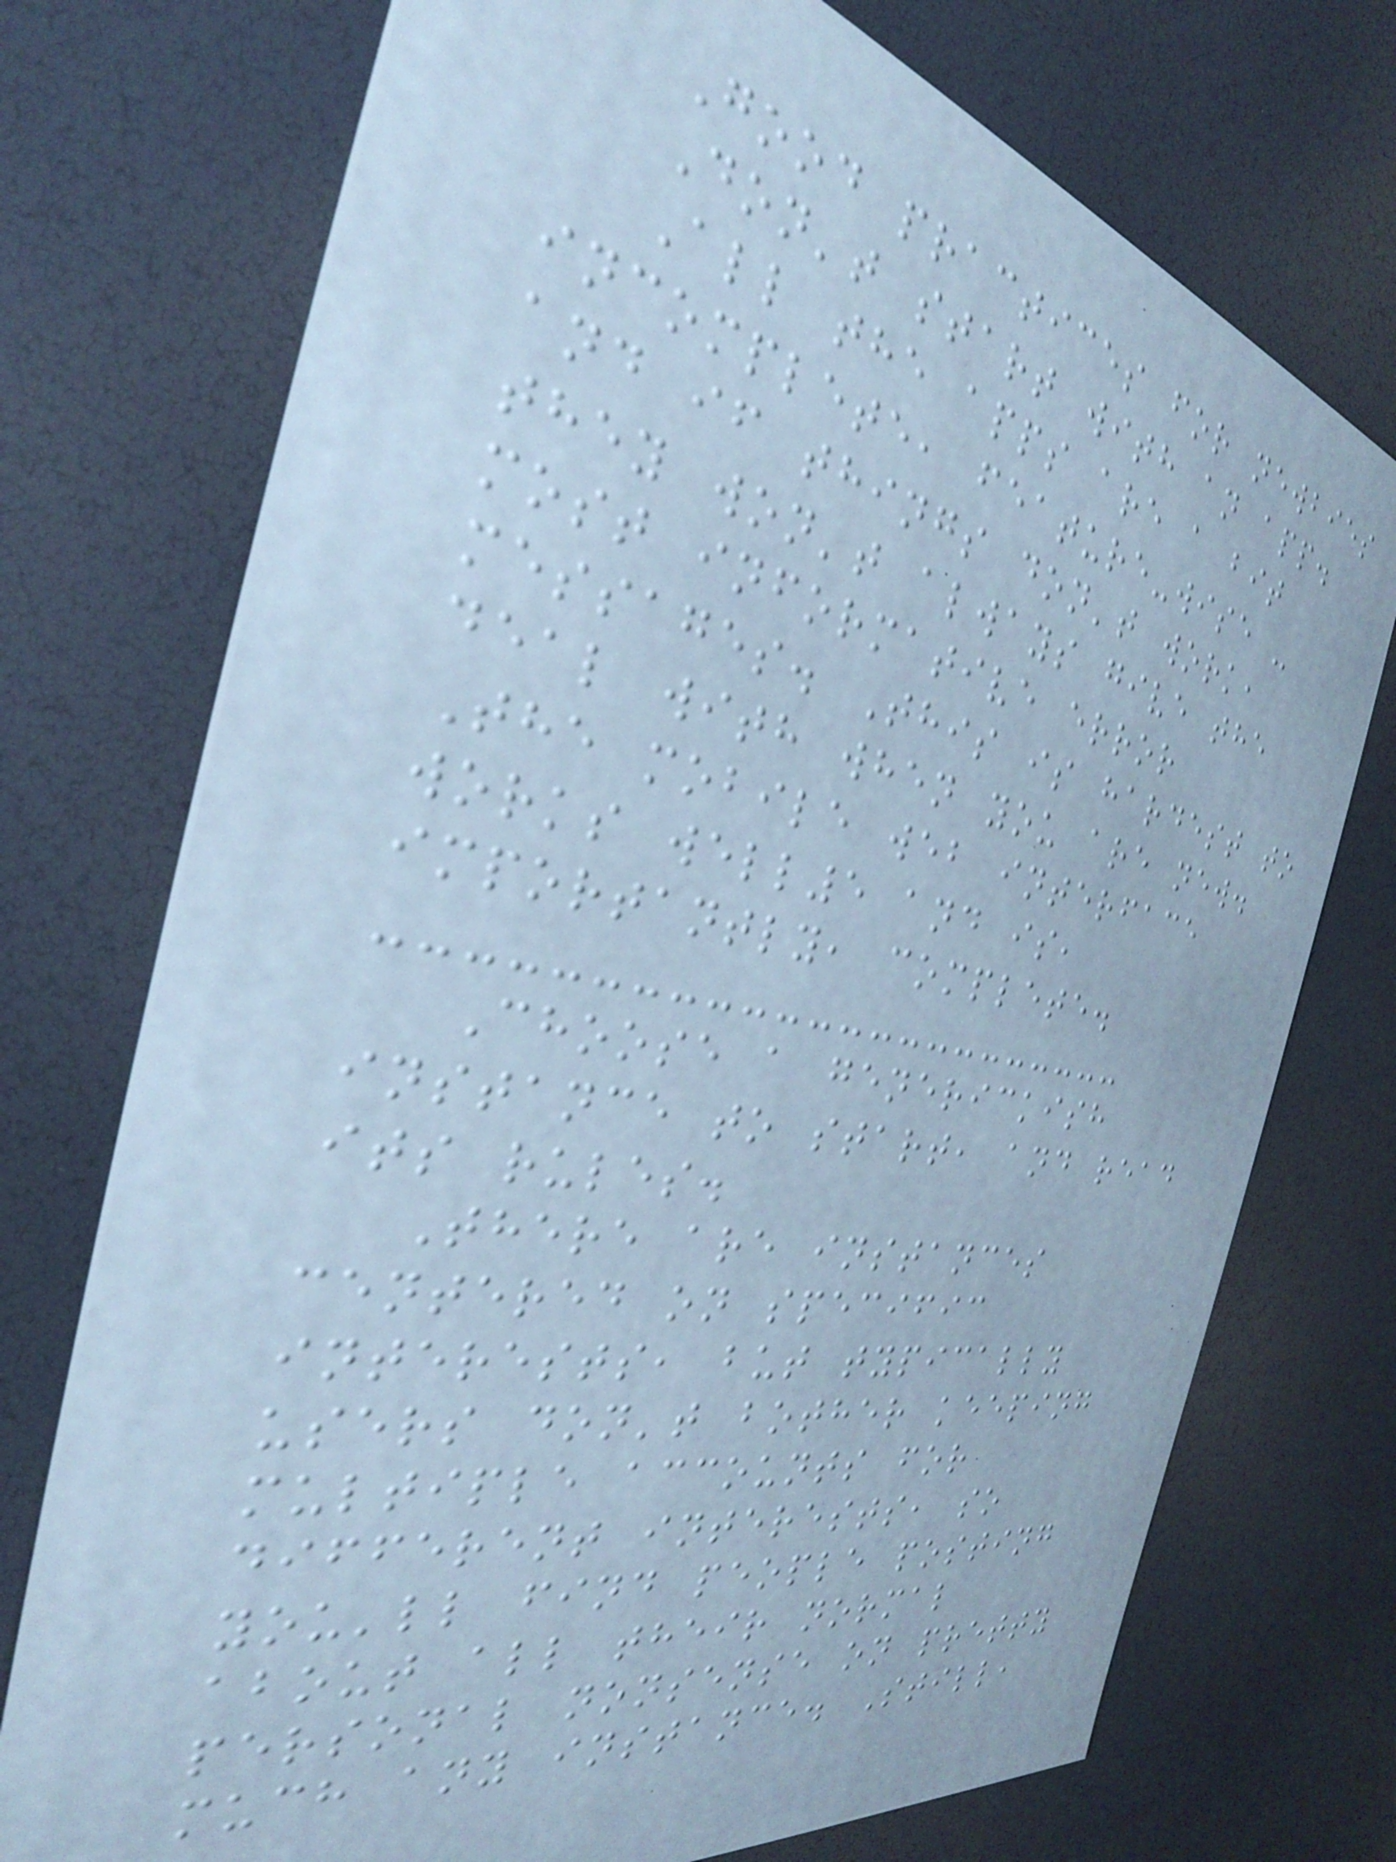Good practices for newbies
Don't start with an app.
All the apps are a bit
incomplete, feature-wise -
and if things don't work,
they won't always give the
most informative error
messages. This is hardest to
deal with when you are new.
The mobile web interface
works well5 and is,
importantly, complete.
Choose a generickish
instance to start, and read
its rules.
There are instances
centered on specific
interests, but typically
users don't bother keeping
multiple accounts for
different interests, so
you'll find people posting
about all their normal
personal nonsense on pretty
much any instance. Still,
